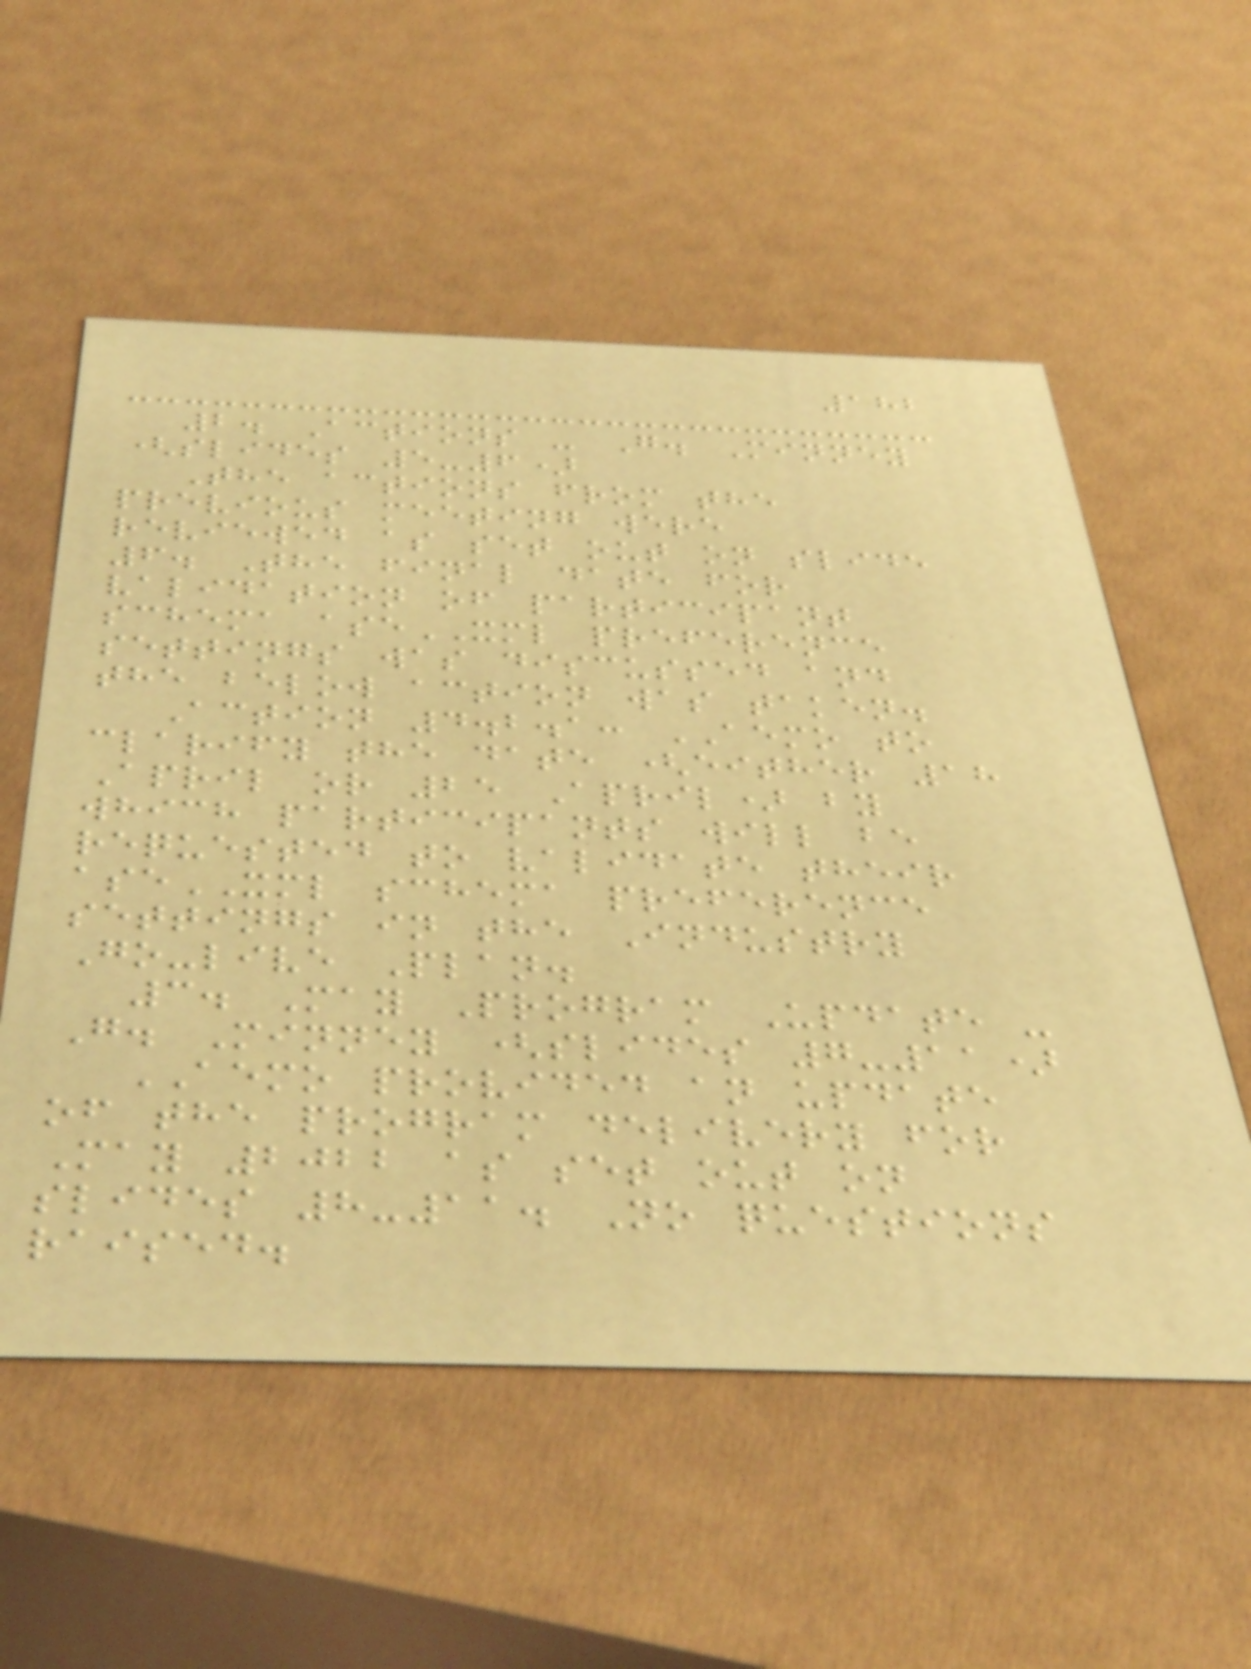182
2. Actions - G. Minney
(slides 5-6)
The actions from the
previous meeting were
reviewed as set out on slide
6. The final date for
validation of participant
schema aseXML preference
settings was discussed and
the below action was taken.
Action 4.2.1: AEMO to
clarify the date (either 18
April or 25 April) by
which participants will be
requested to validate their
aseXML schema preference
settings in the Industry
Go-live Plan.
3. May Program Update -
G. Minney (slides 7-11)
AEMO provided an update
of the program delivery for
May 2022 as set out on
slides 8-11. No questions
raised.
